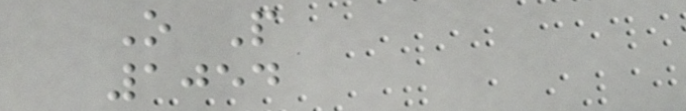O P
1054
